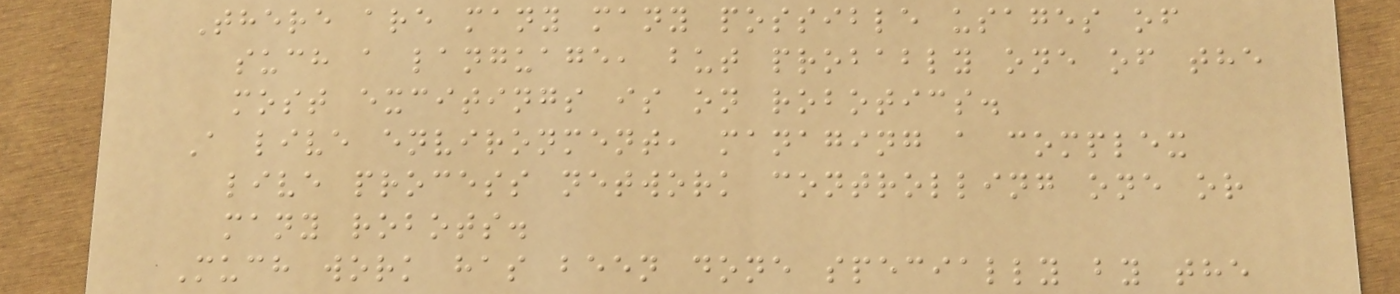There are many many possible usages of
such a language, but probably one of the
most excitings is on robotics.
A live environment, managing a complex
live process network controlling one or
many robots.
Much work has been done specially by the
